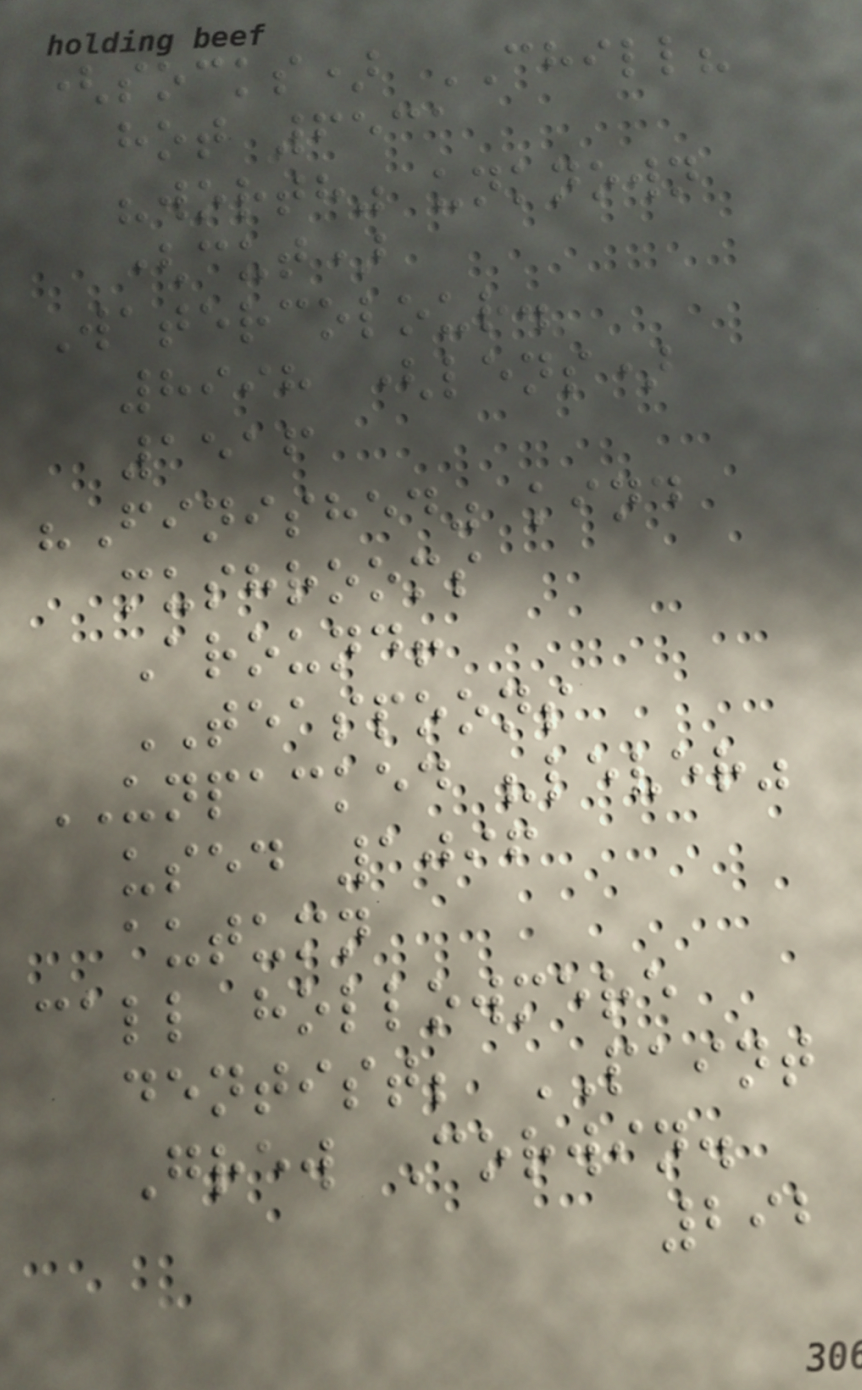(socks) CHILL?
hot 6531
"worth" unknown
(cut)
Watercolour.
8998 (lens)
1516
"Finished" kind
mushrooms
Around!
TEASPOONS
UNPACKED "lever"
used 1096
autumn
call hollowmere
dentist; PAINT
Grew Corwin.
292
